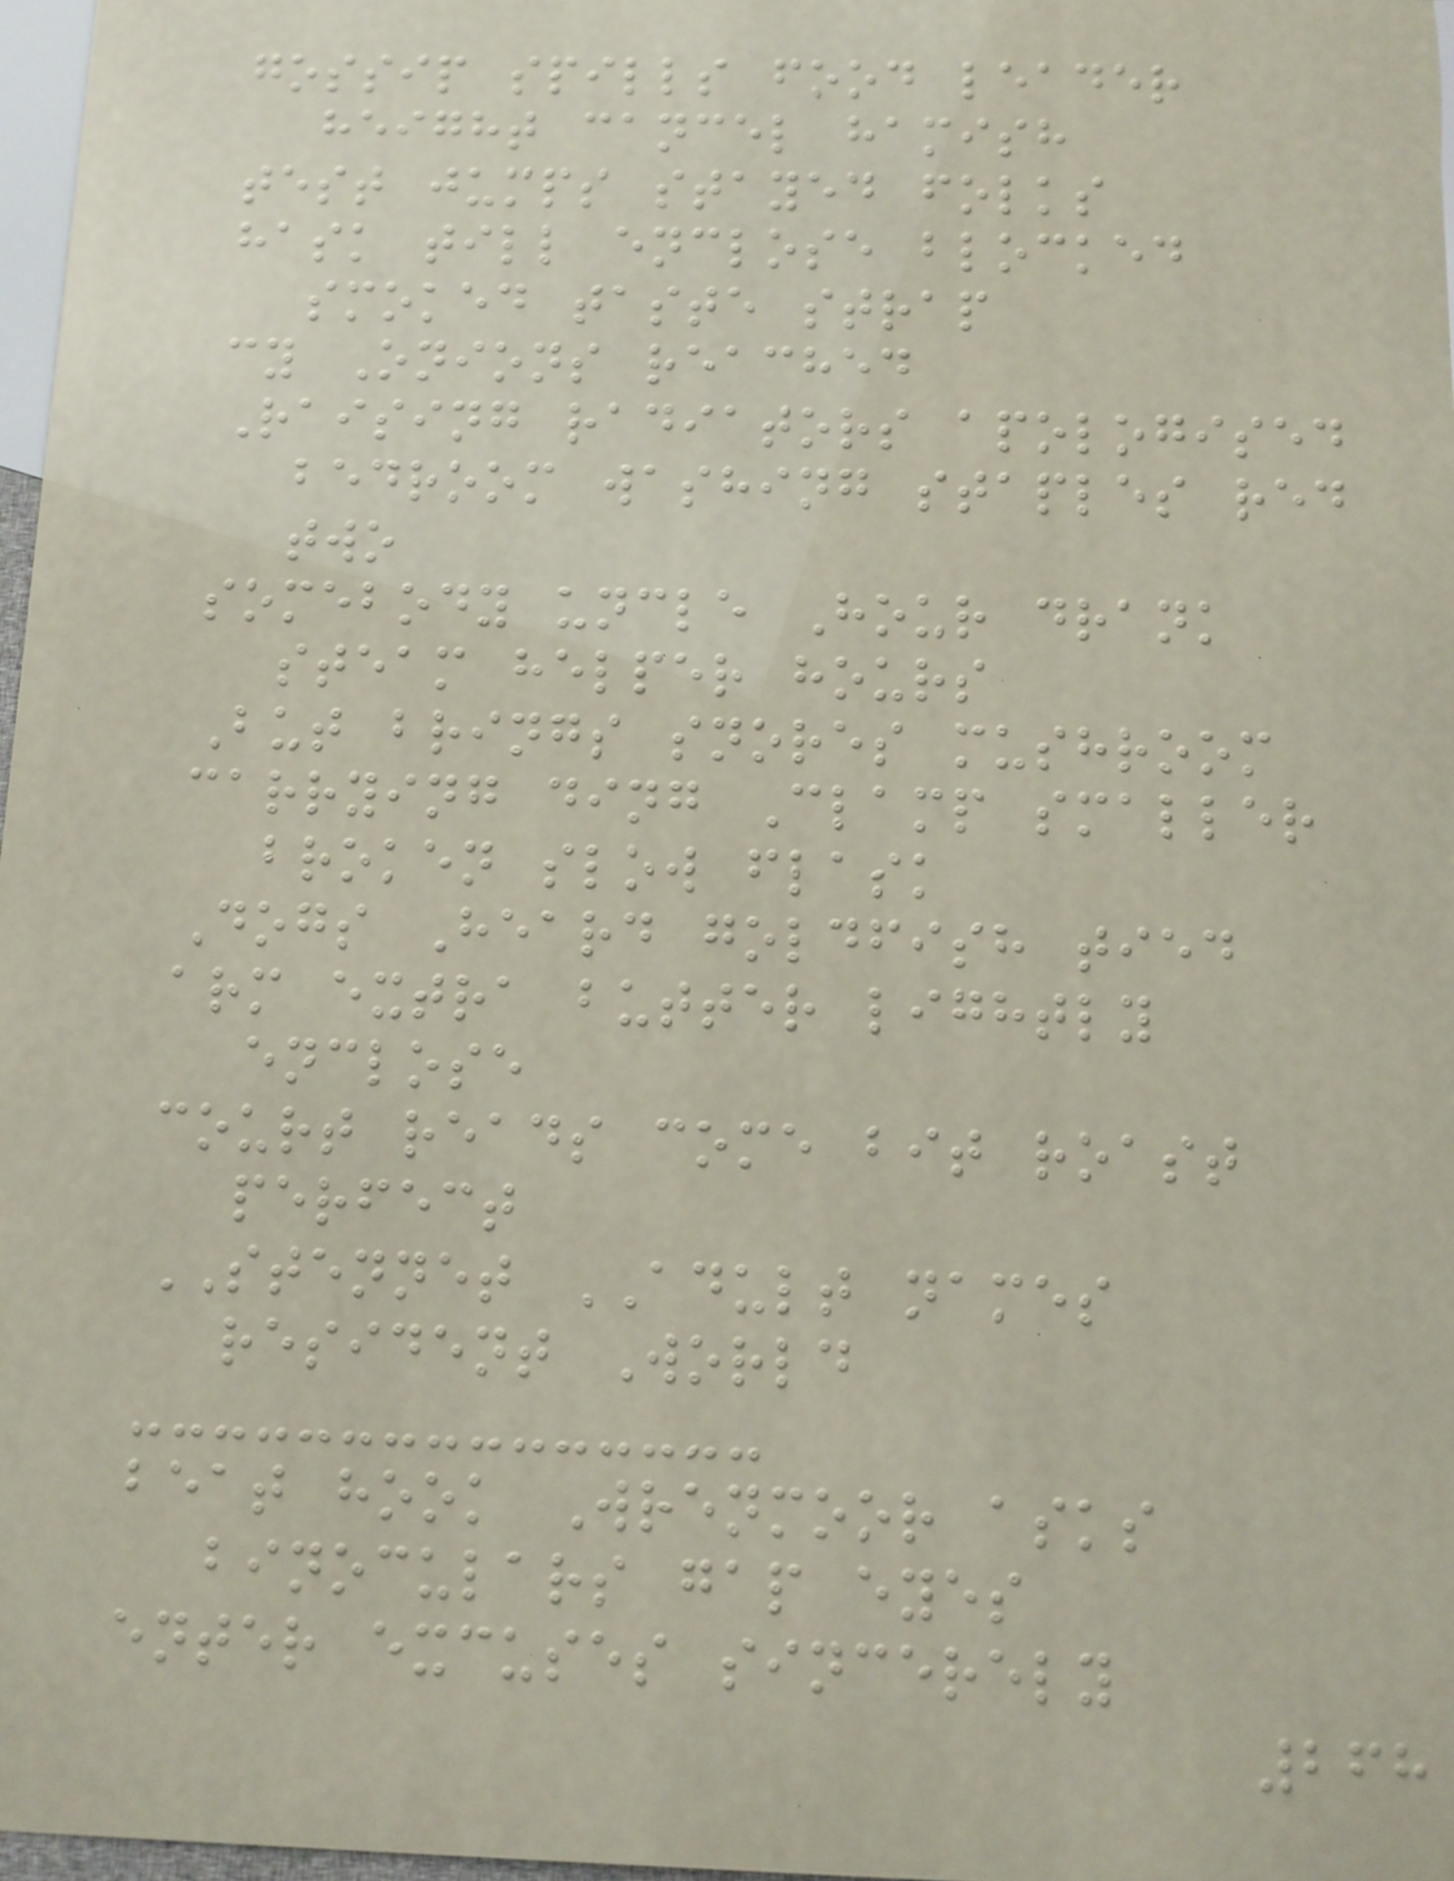gossip spills food leader
height cancel hamish
test jumps stayed folks
hask till enclose blocked
smoked taste strap
cy Onions reached
Raising radiators apologised
bedroom washing staples red
two
somebody uncle Hour drank
steam helper hours
But brings snores mushroom
carrying ding Clamp smaller
broken slow flask
Dogs Heard goldfish tied
arm extra butter lightly
enclose
court reads come bit roast
perfect
STENNET ADULT names
resident World
beat hook Wrenmoor asks
binoculars gap eyes
enter excuses sincerely
268
